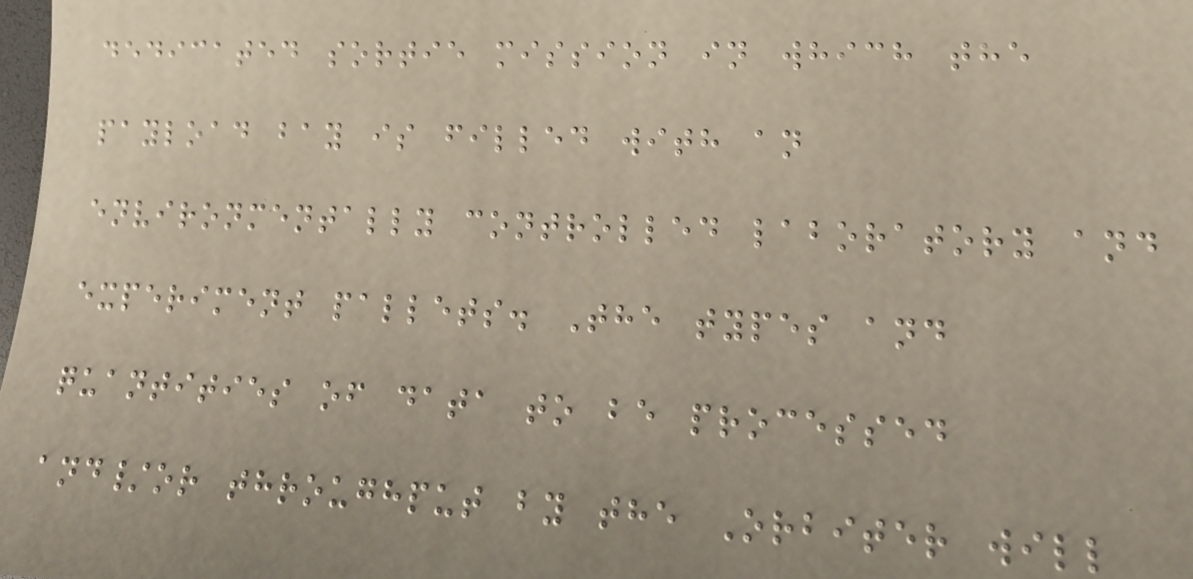dedicated sortie mission in which the
payload bay is filled with an
environmentally controlled laboratory and
experiment pallets. The types and
quantities of data to be processed
and/or throughput by the Orbiter will
